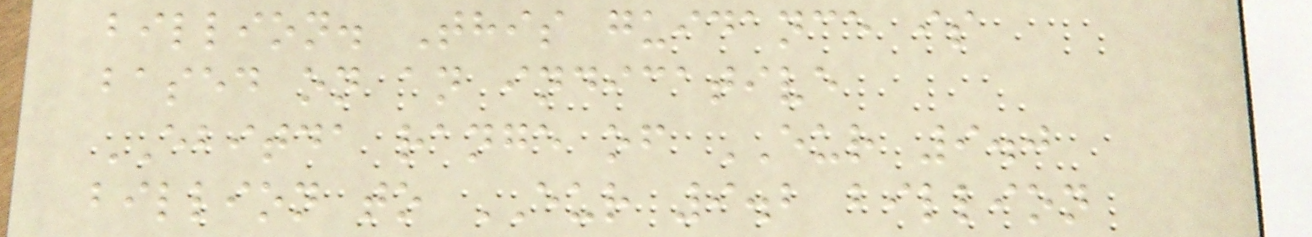billion. This guidance is
based on an indicative
EBITDA range of EUR 9.0
billion to EUR 9.2 billion
